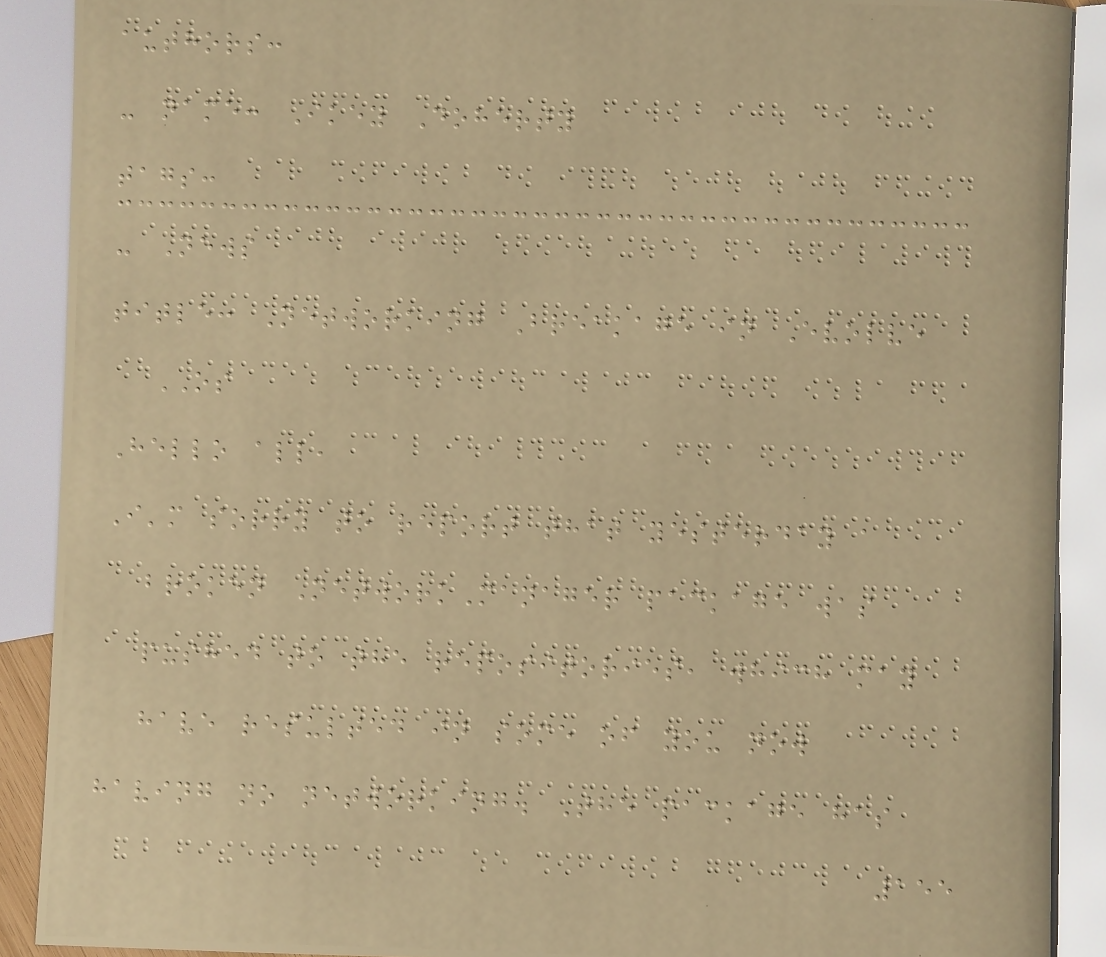authors:
- name: Ikey Doherty
tags:
- News
title: Networking Breakage in Evolve
OS
Hello all,
I'm sorry to report that yesterday a
broken NetworkManager package was
pushed to the repositories, which may
have resulted in some of you now
having no networking. The package has
155
